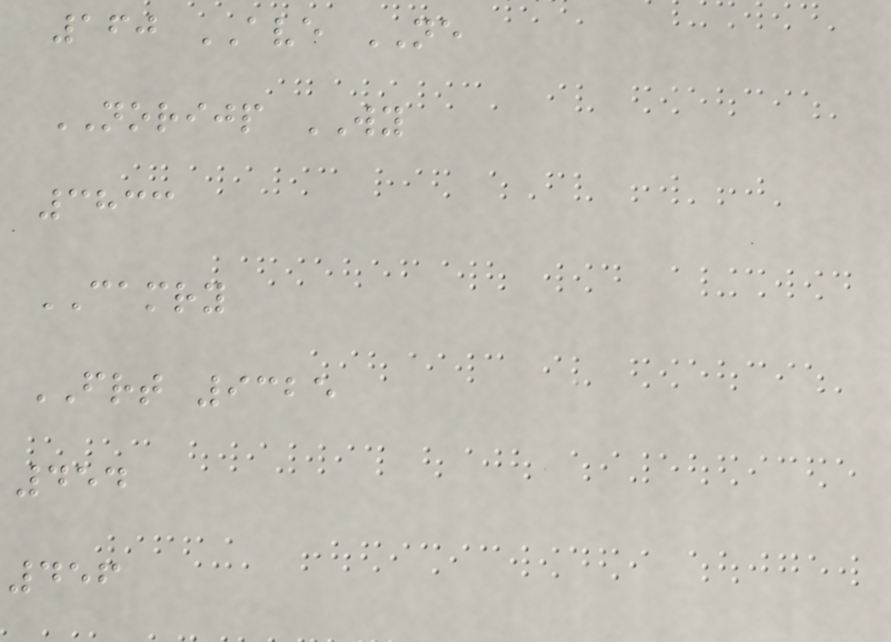160 AVE NE
NORIJP WY
3833
CAMRY
FRT 9325
454
456
